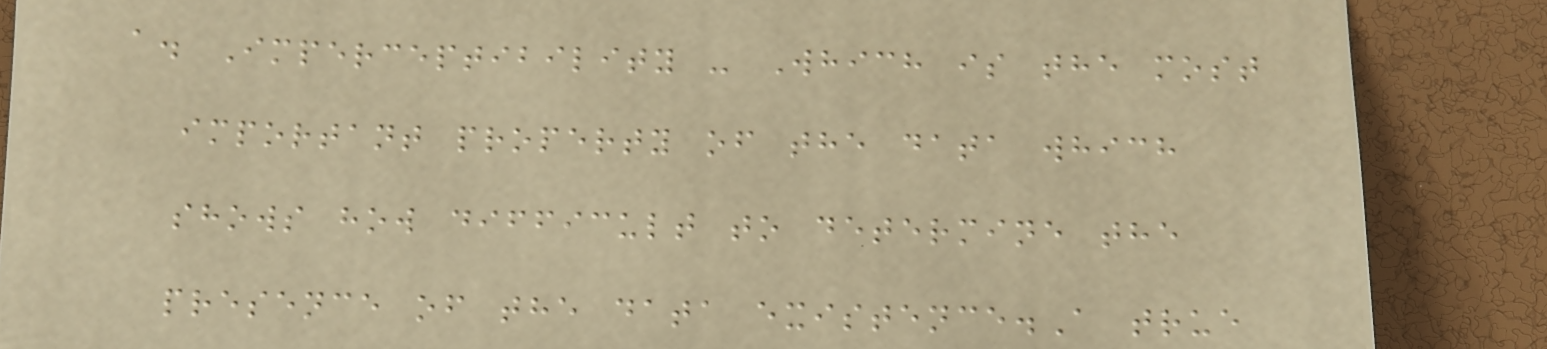a. Imperceptibility - Which is the most
important property of the data which
shows how difficult to determine the
presence of the data existence.A true
